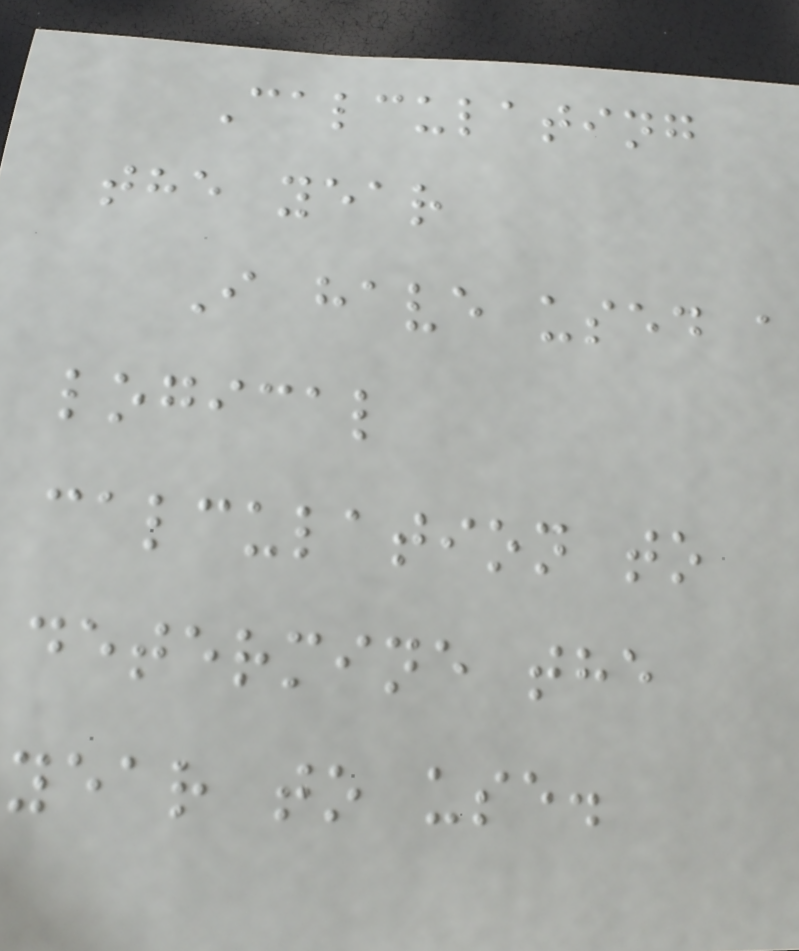Calculating
the year
I have used a
logical
calculation to
determine the
year to use.
